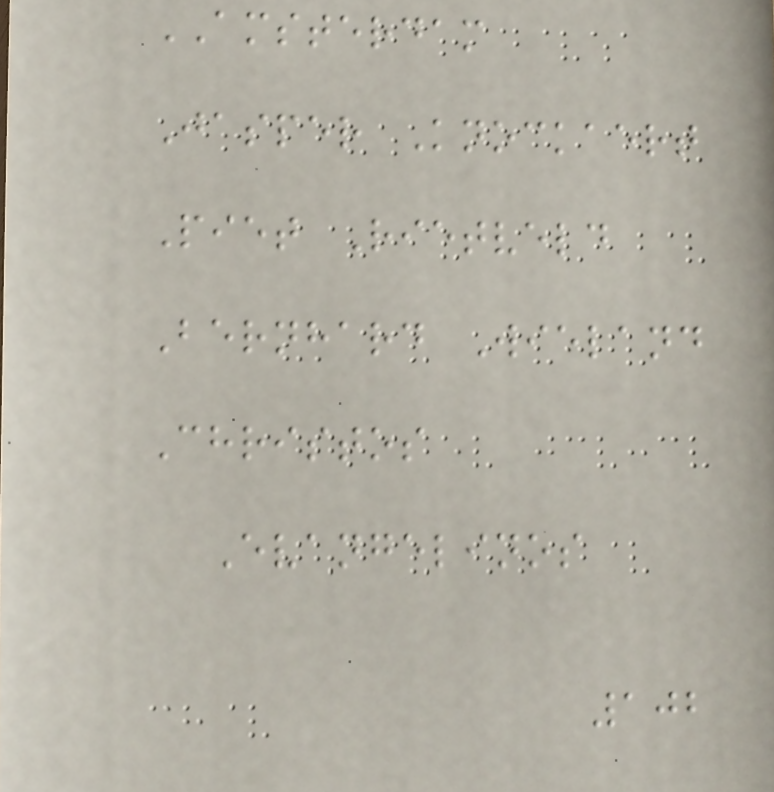AMSTERDAM
Jasper Knockaert
Piet Rietveld
Bernhard Wieland
Christos
Evangelinos
102
